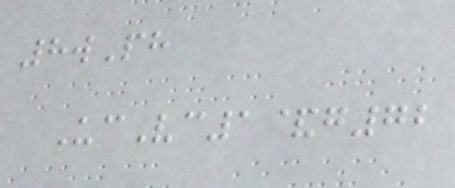8wPh
UcVc1&g72
